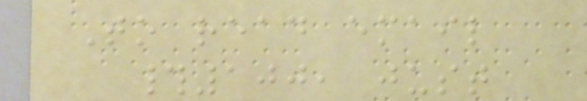To read email
#100, just
